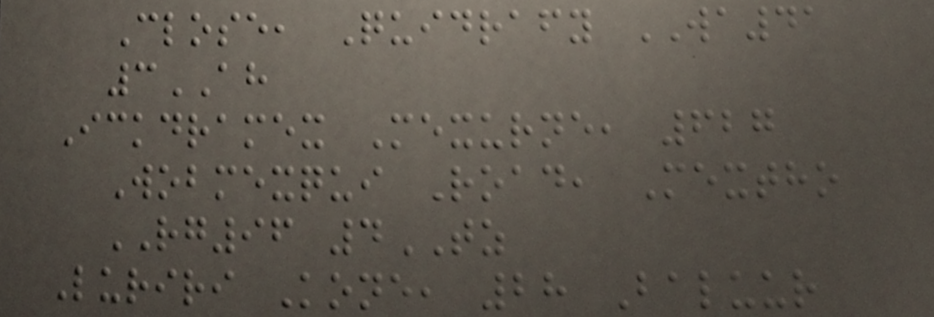Close, Quidrafy WA41
3AH
Ickdramex Mexurne, 627
Wobmexqui Road, Mextho
RG96 4TZ
Luriri Kone, 28 Baluur
